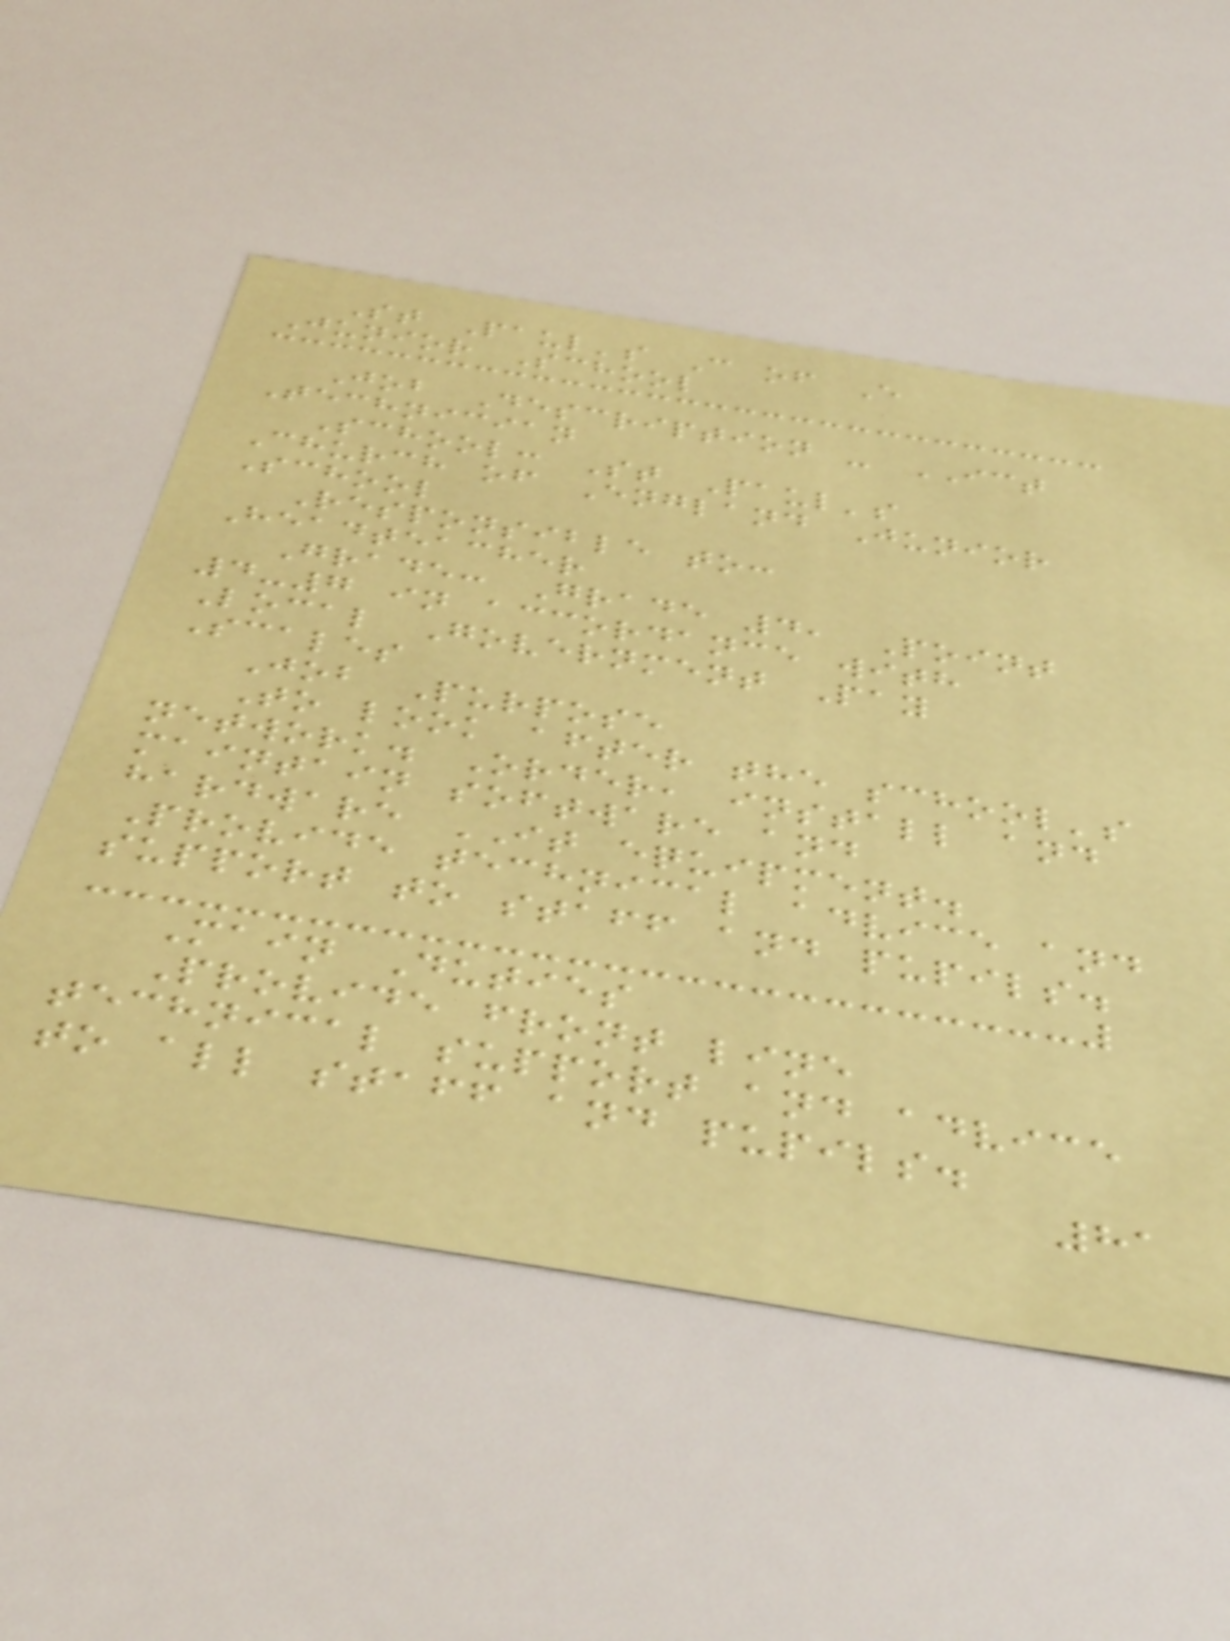St Paul's C of E
Junior School
Job Description - ICT
Technician
School: St Paul's
Church of England Junior
School
Responsible to:
Headteacher
Grade: Grade 4, Point
4-7 in accordance with
Local Government Pay
Scales
Job Purpose
To look after the school's
network. Order, install and
maintain software and
hardware IT equipment.
Provide technical advice and
support to staff and pupils.
Main Duties
Provide front line
technical support and advice
to all staff and pupils.
81
